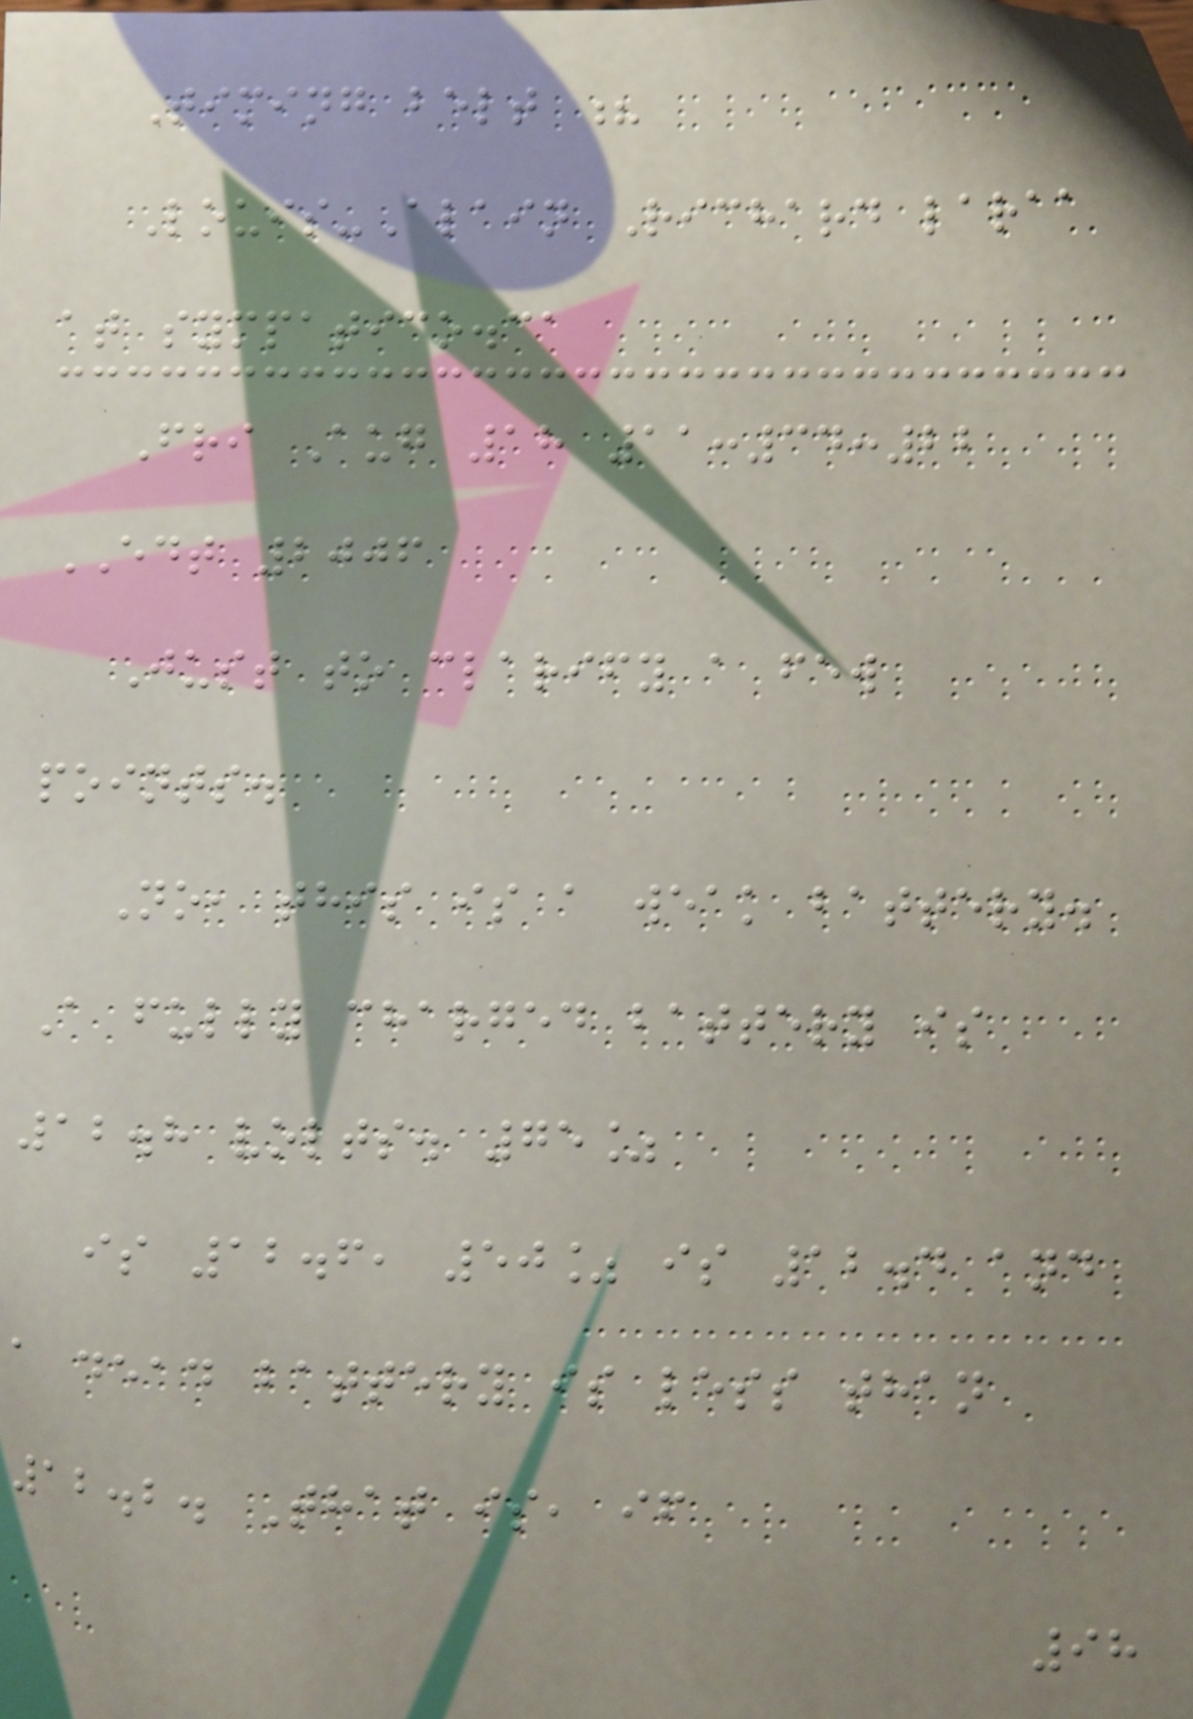Timing belt ?
Louis-Alain Richard laraa
at sympatico.ca
Fri Aug 18 11:34:22
EDT 2006
Just to clarify a few
points.
No, this is a weak battery.
A fully charged battery is
12.8 volts. 75%
is 12.6, 50% is 12.4 and
a dead battery is less than
12.2. That is, if
98
